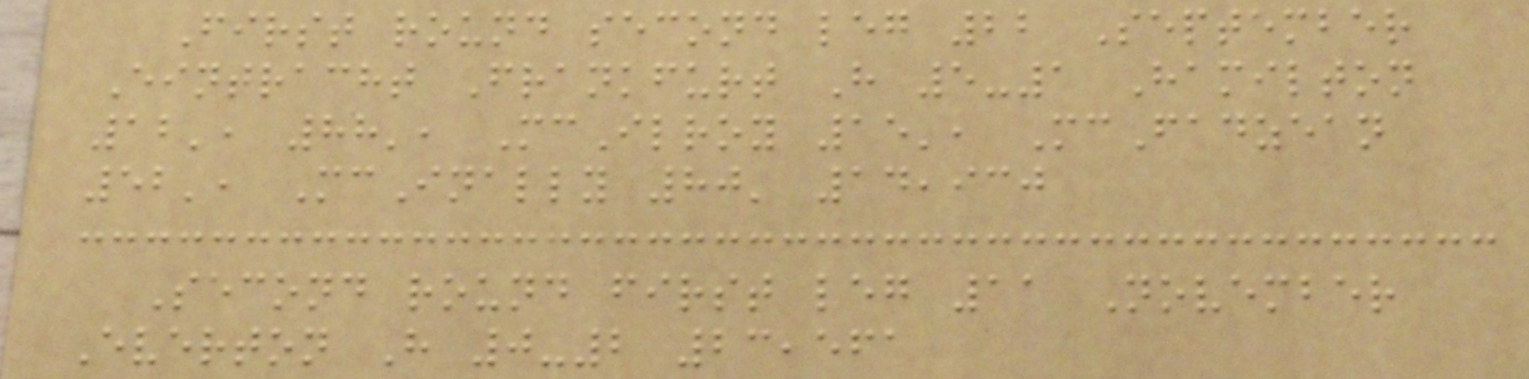First round second leg 22 September
Eintracht Frankfurt H 5-1 Hamilton
12', 88', McIlroy 15', McFadzean
52', McInally 80' 14,930
Second round first leg 11 November
Everton H 0-2 23,561
